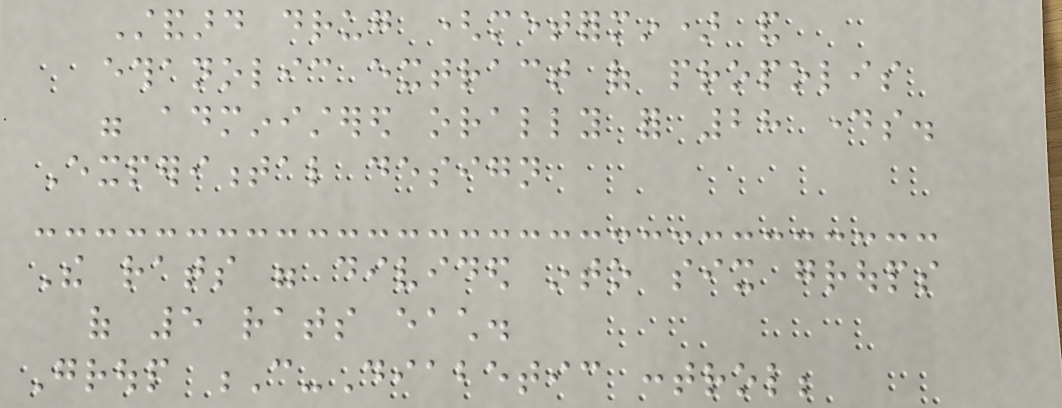Standard drug (metformin) and
ethanolic extract of propolis
were administered orally for 28 days.
Experimental design
The rats were divided into six groups
of 5 rats each.
Group C-Diabetic control;
